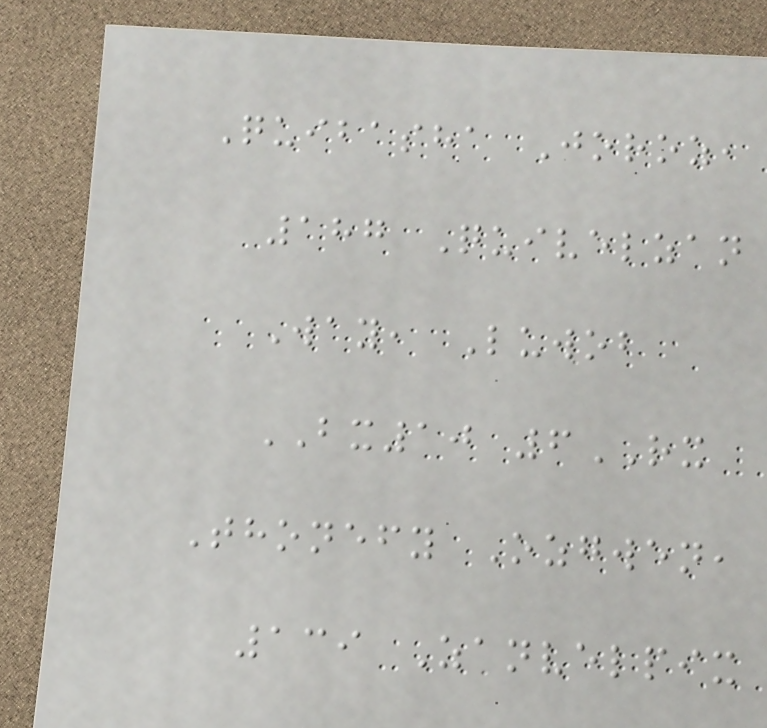Quibasha Joroz,
187 Quivelzan
Way, Luwob
BX10 6RX
Thonefy Ozgwen,
139 Zanvelpix
